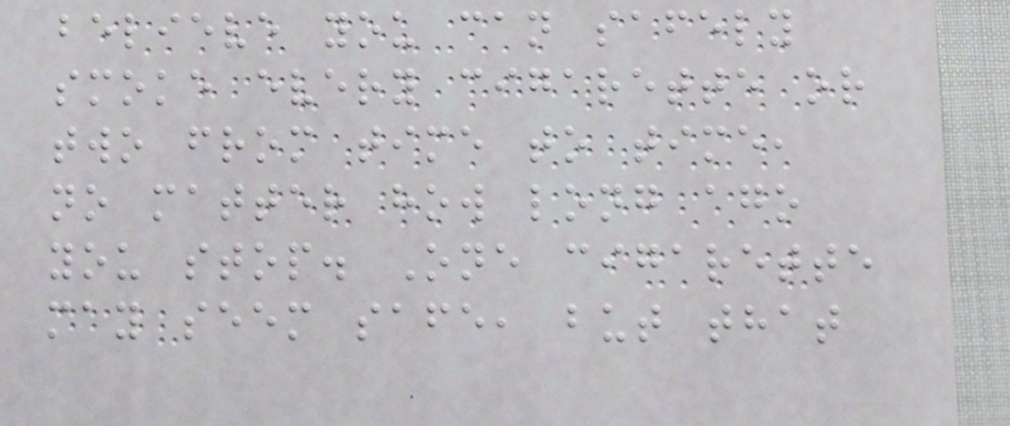believe you can safely
smoke every cigarette or
two from time to time,
no matter how long ago
you stop. One cigarette
may seem safe, but that
